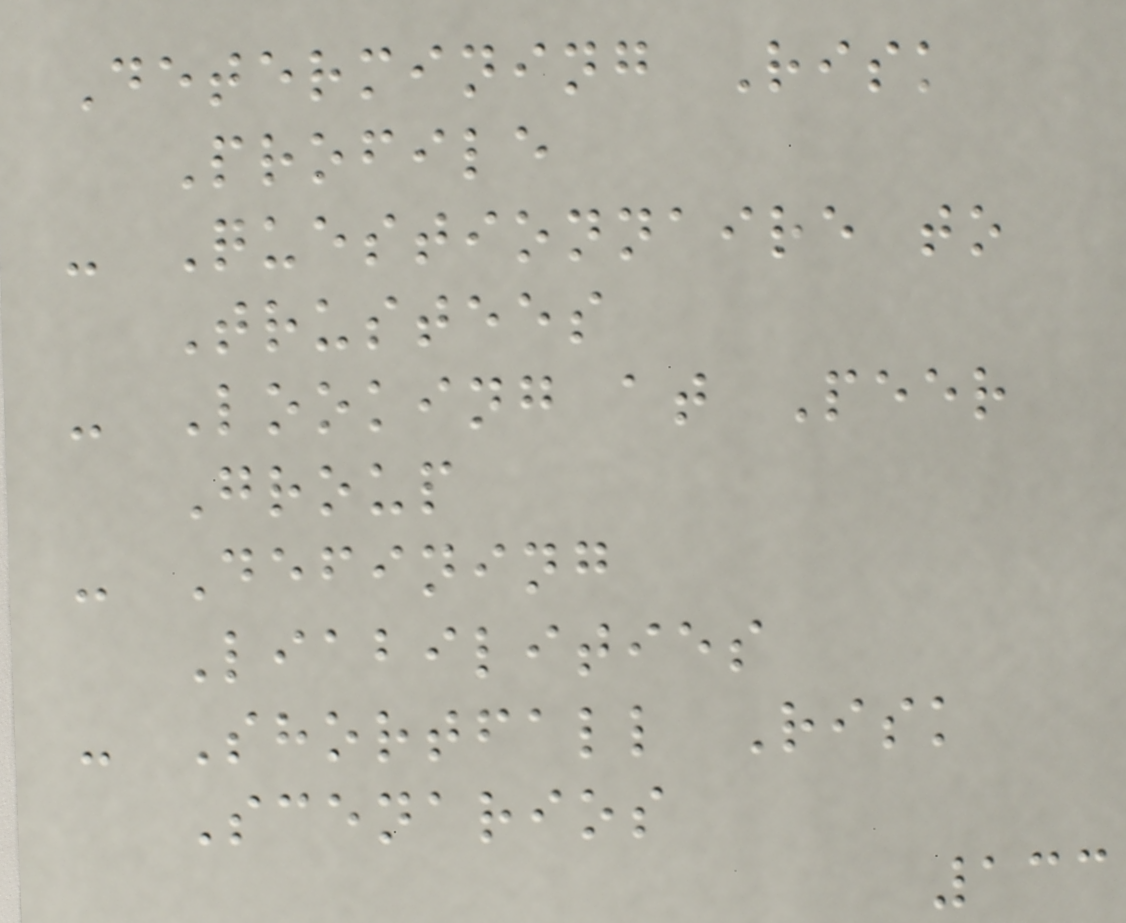Determining Risk
Profile
- Questionnaire to
Trustees
- Looking at Peer
Group
- Defining
Liabilities
- Shortfall Risk
Scenarios
133
